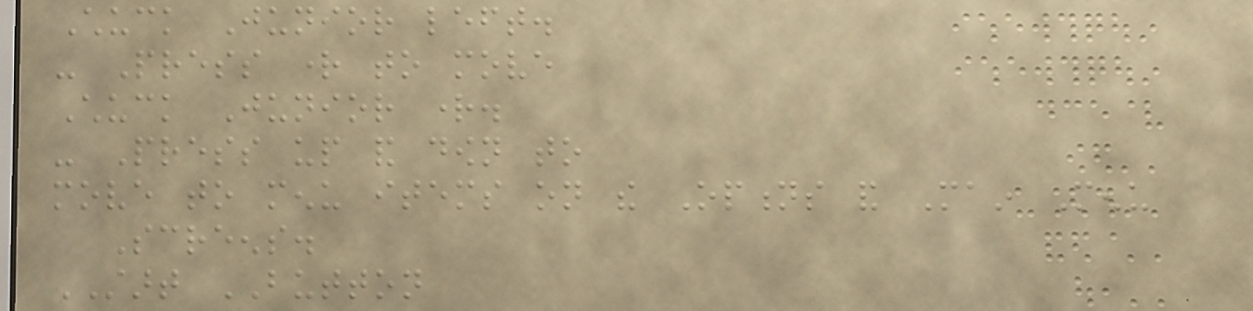Chuck Junior left.
- Press right to move
Chuck Junior right.
- Press up and down to
move to menu items on the Options and Main Menu
Screens.
START BUTTON
